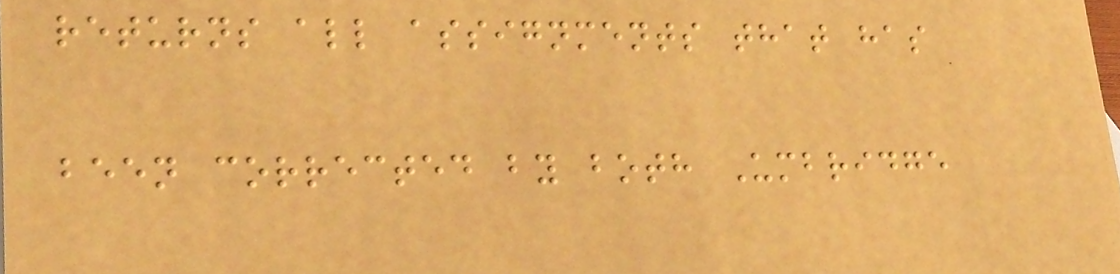returns all assignments that has
been corrected by both Umbridge
